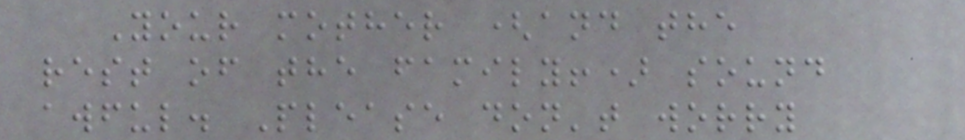Your mother (and the
rest of the family!) sound
awful. Please don't worry
